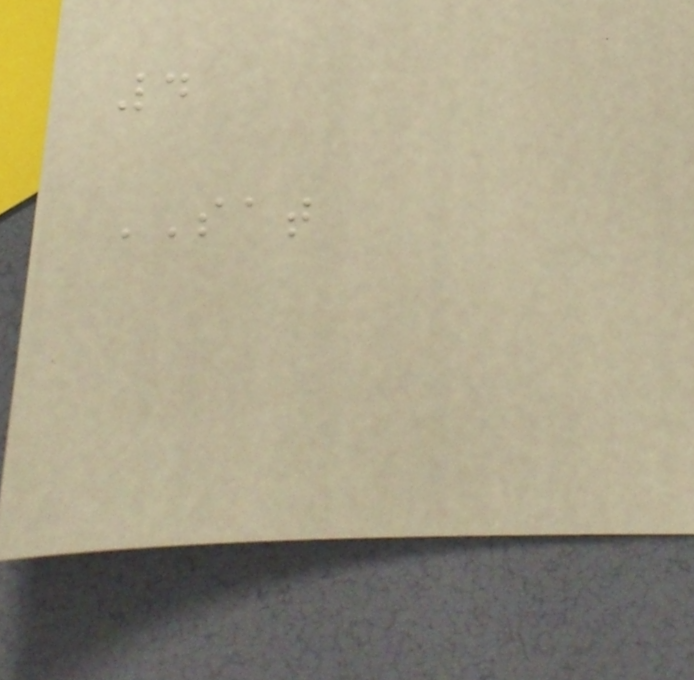4
SAT
